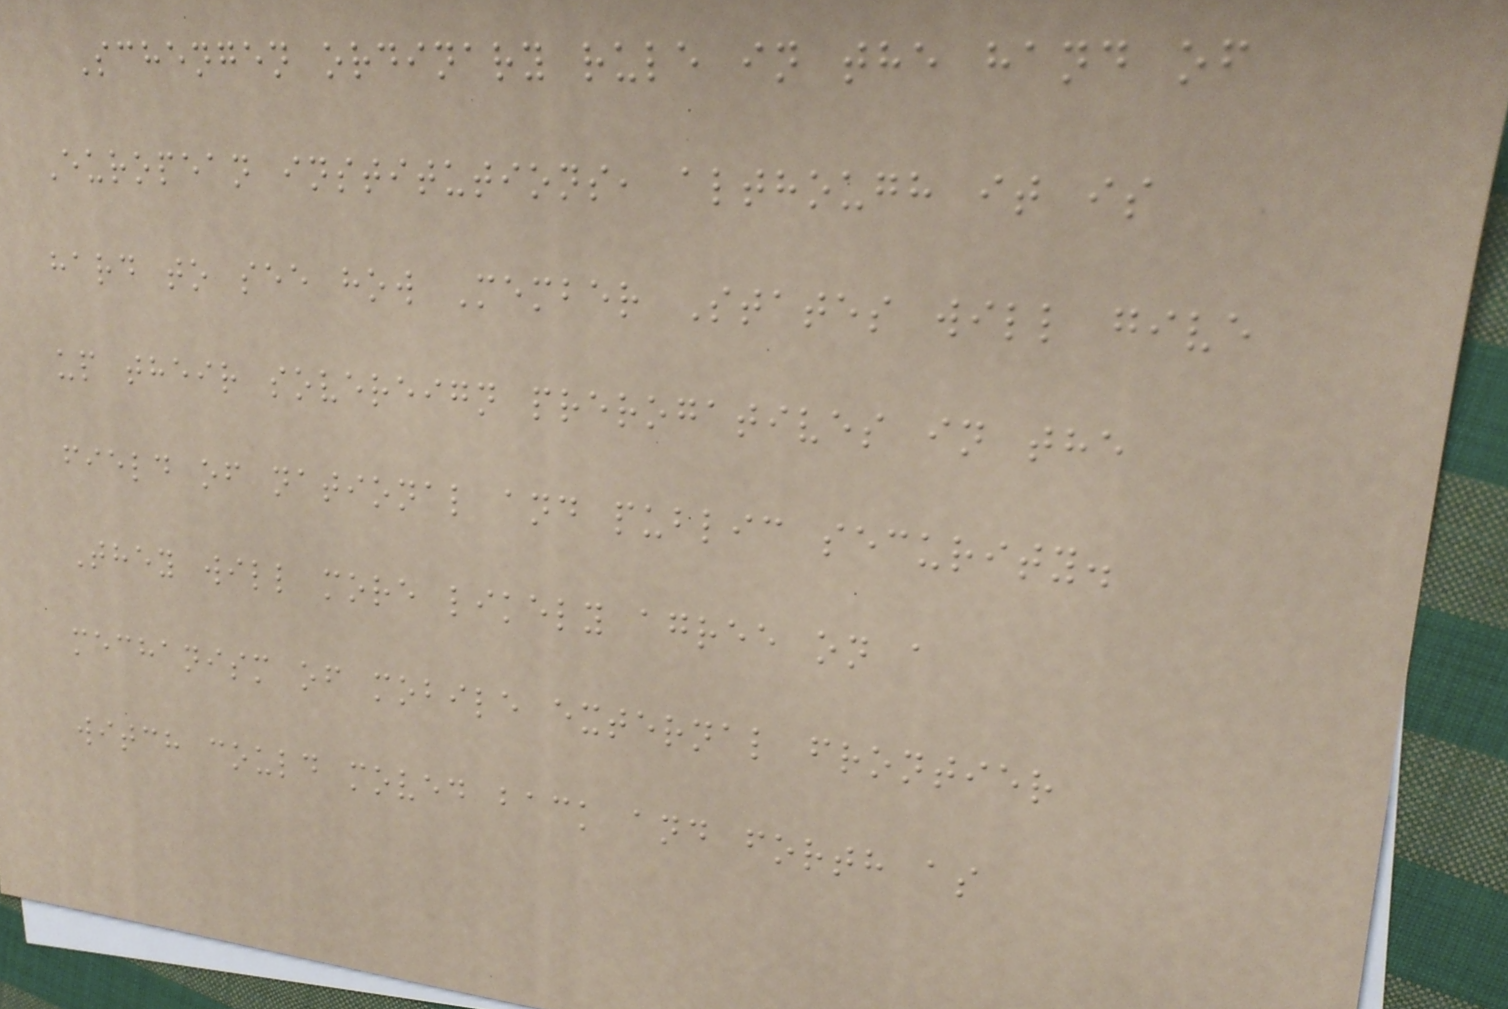Schengen ordinary rule in the hand of
European institutions, although it is
hard to see how Member States will give
up their sovereign prerogatives in the
field of national and public security.
They will more likely agree on a
mechanism of mobile external frontier
witch could moved back and forth as
